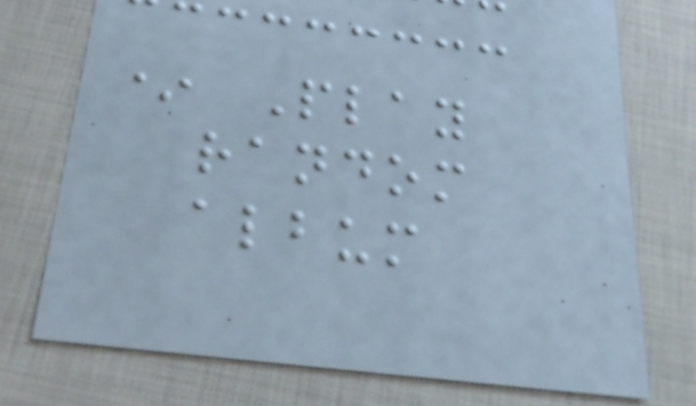* Play
random
album
